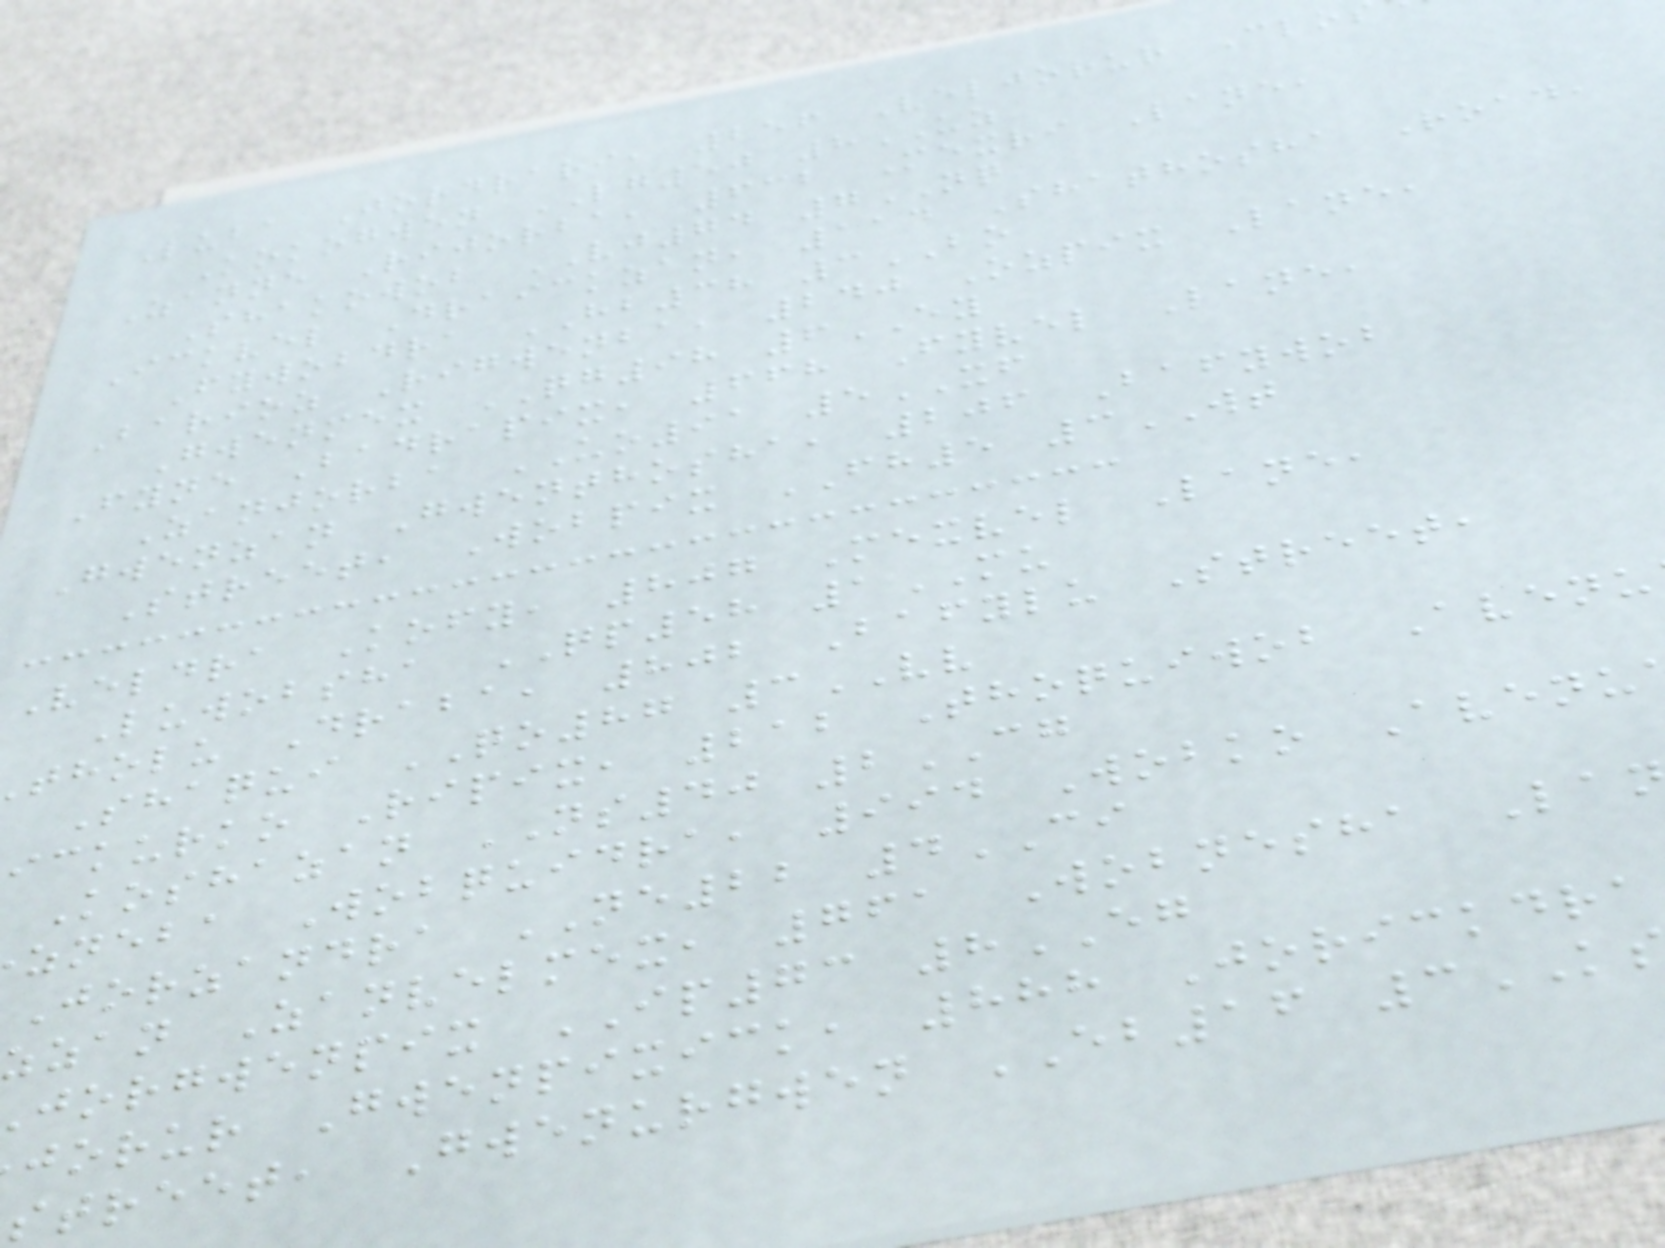Luba Jordrari, 256 Veljorur Clo
Kokogwen LG50 8UZ
Zanne Rijorba, 632 Mexri Lane,
Shakowob VJ74 7NQ
Ickvel Draickzan, 114 Shathosha Road,
Fywobdra HB38 3BO
Barioz Rigwenba, 240 Ozpix Lane,
Gwenmex QG98 6EY
Fyne Badrapix, 668 Fyvel Lane,
Zanjorba UO91 5XF
Gwenzan Gwenthosha, 206 Bafywob
Street, Wobpix FH5 3WT
Veldra Kofy, 807 Mexvel Lane,
Luwobsha QP58 1MU
tholu Draba, 802 Bafylu Street,
Shaqui QO87 3VV
ickurko Ripix, 212 Thoquiwob Avenu
Koshazan NS40 2CG
zneba Wobquidra, 994 Wobko Avenu
Jorzandra NE22 4CI
zzan Zanvelmex, 761 Wobnesha La
jorgwenpix IP73 8EG
jorur Gwenpixick, 888 Jorickdra
street, Gwenurgwen EB16 3
